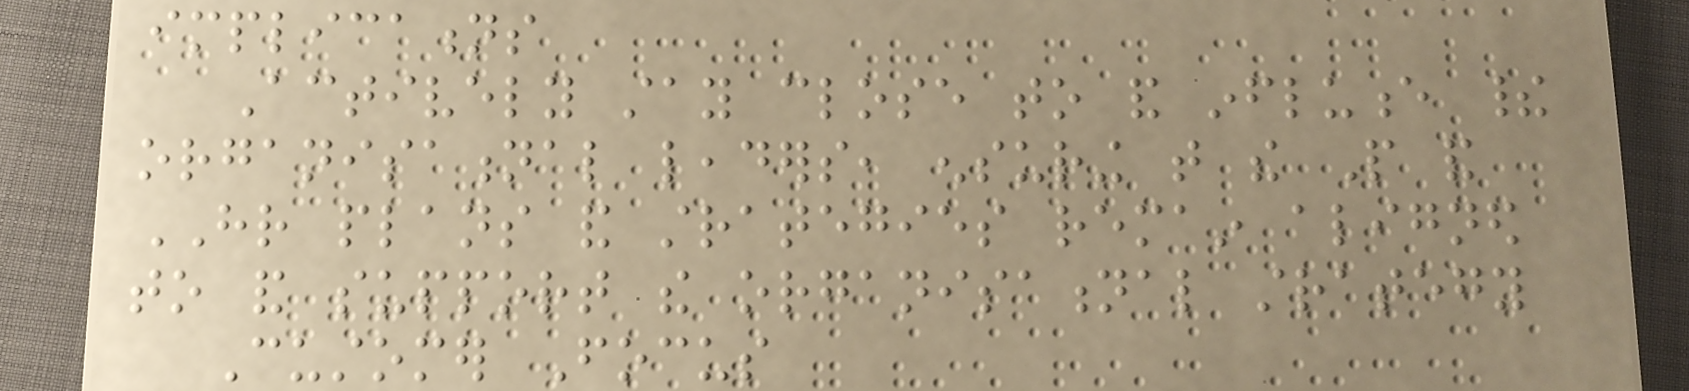implications
Actively stay close to and influence their
organisational leaders, ensuring that the People and
HR plans and strategies remain aligned
to and support the organisational strategy
Customer Focus
